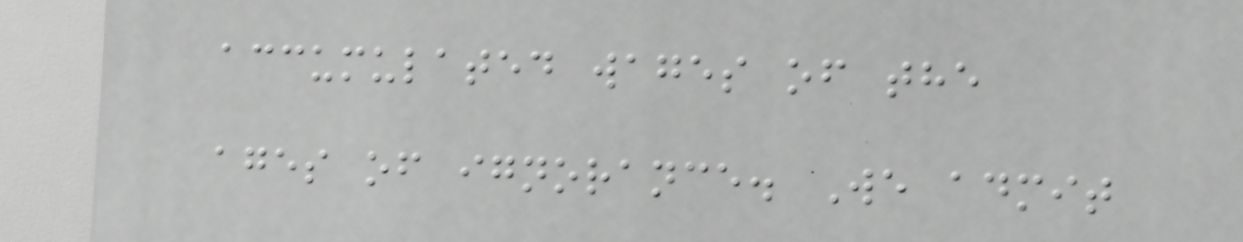accumulated wages of the
ages of ignorance. We admit
